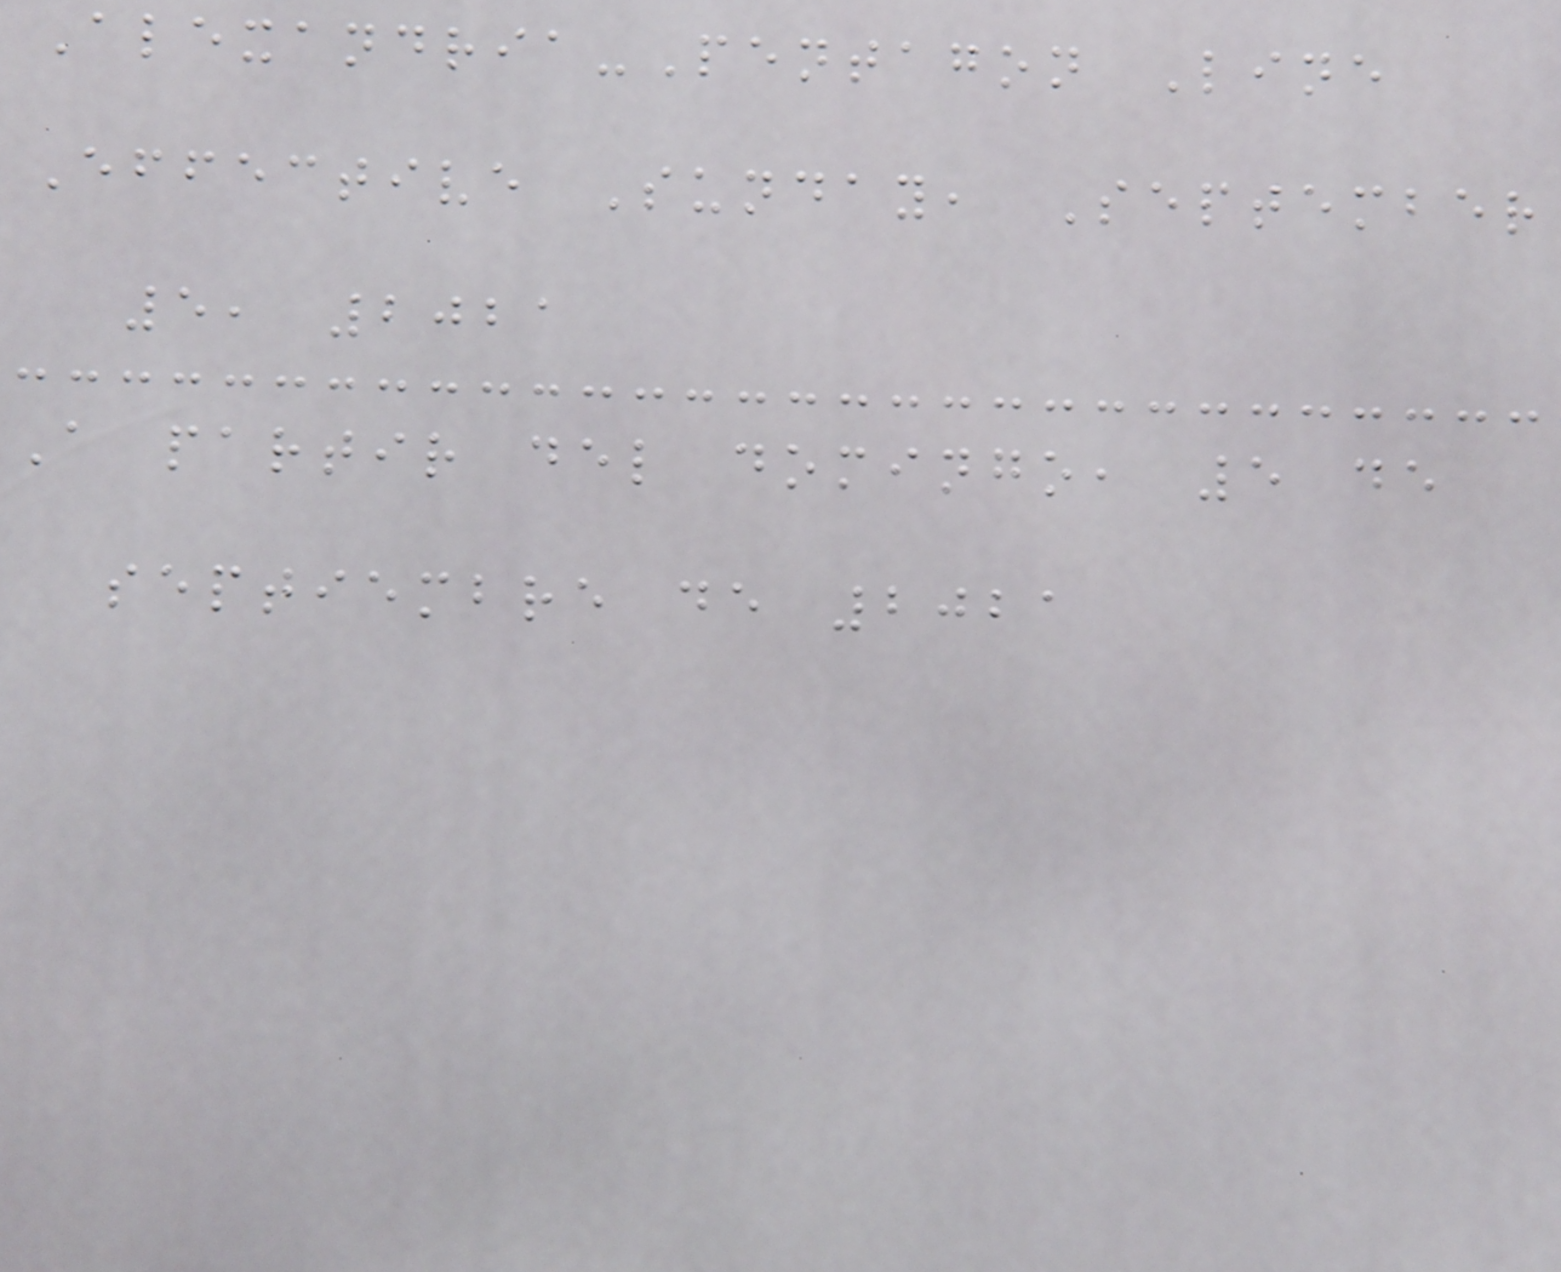Alexandria-Pentagon Line
Effective Sunday, September
5, 2021
A partir del domingo, 5 de
septiembre de 2021
